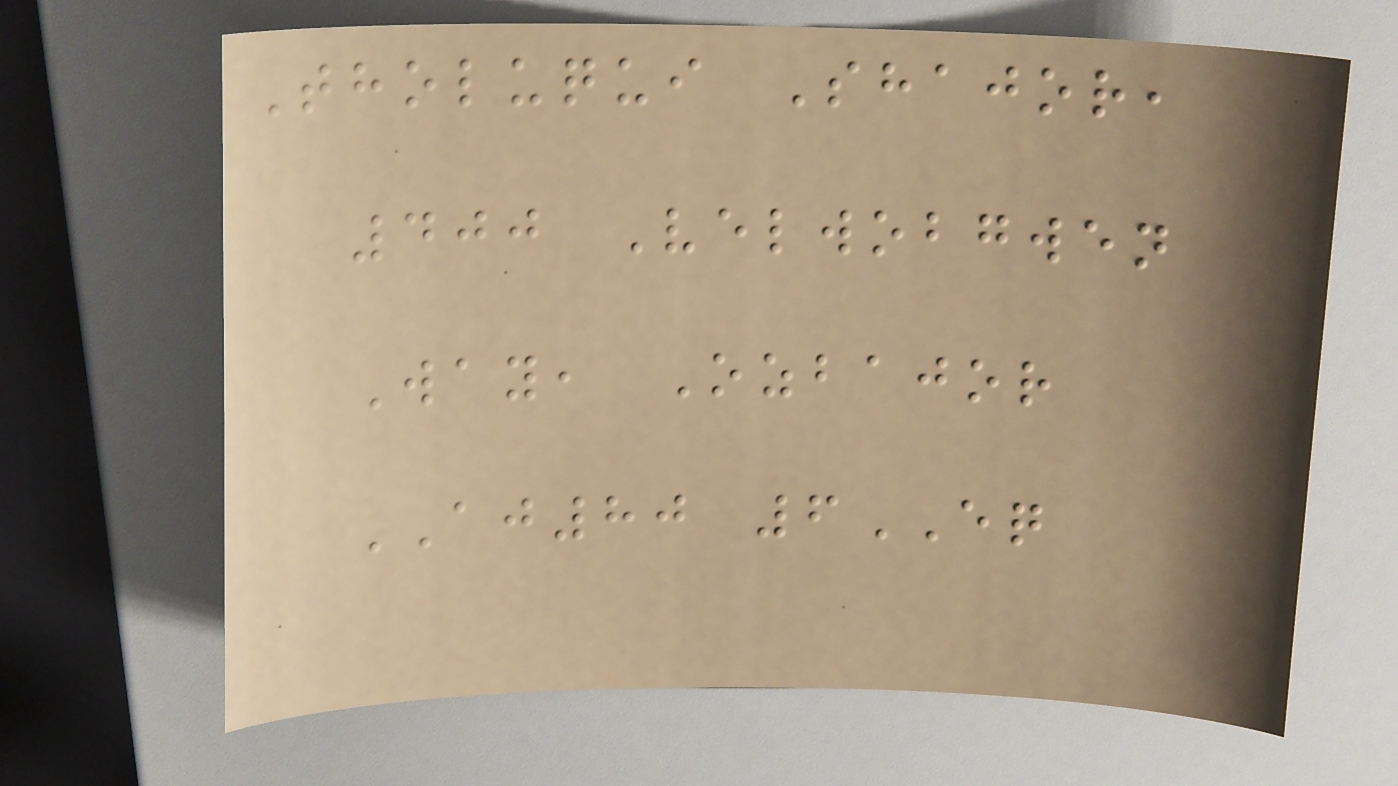Tholuqui Shajor,
400 Velwobgwen
Way, Ozbajor
AJ80 6EQ
